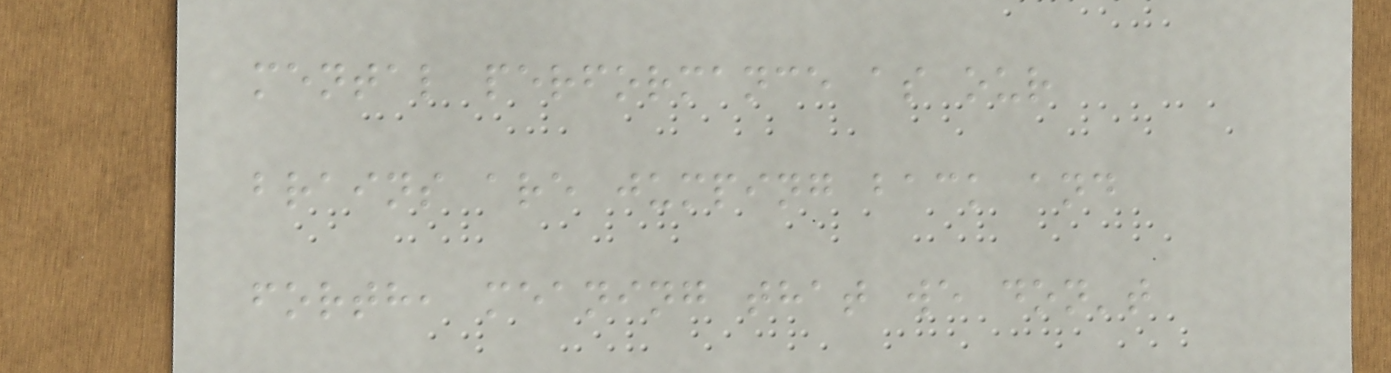mental performance as our
brains are jumping back and
forth, meaning that we don't
